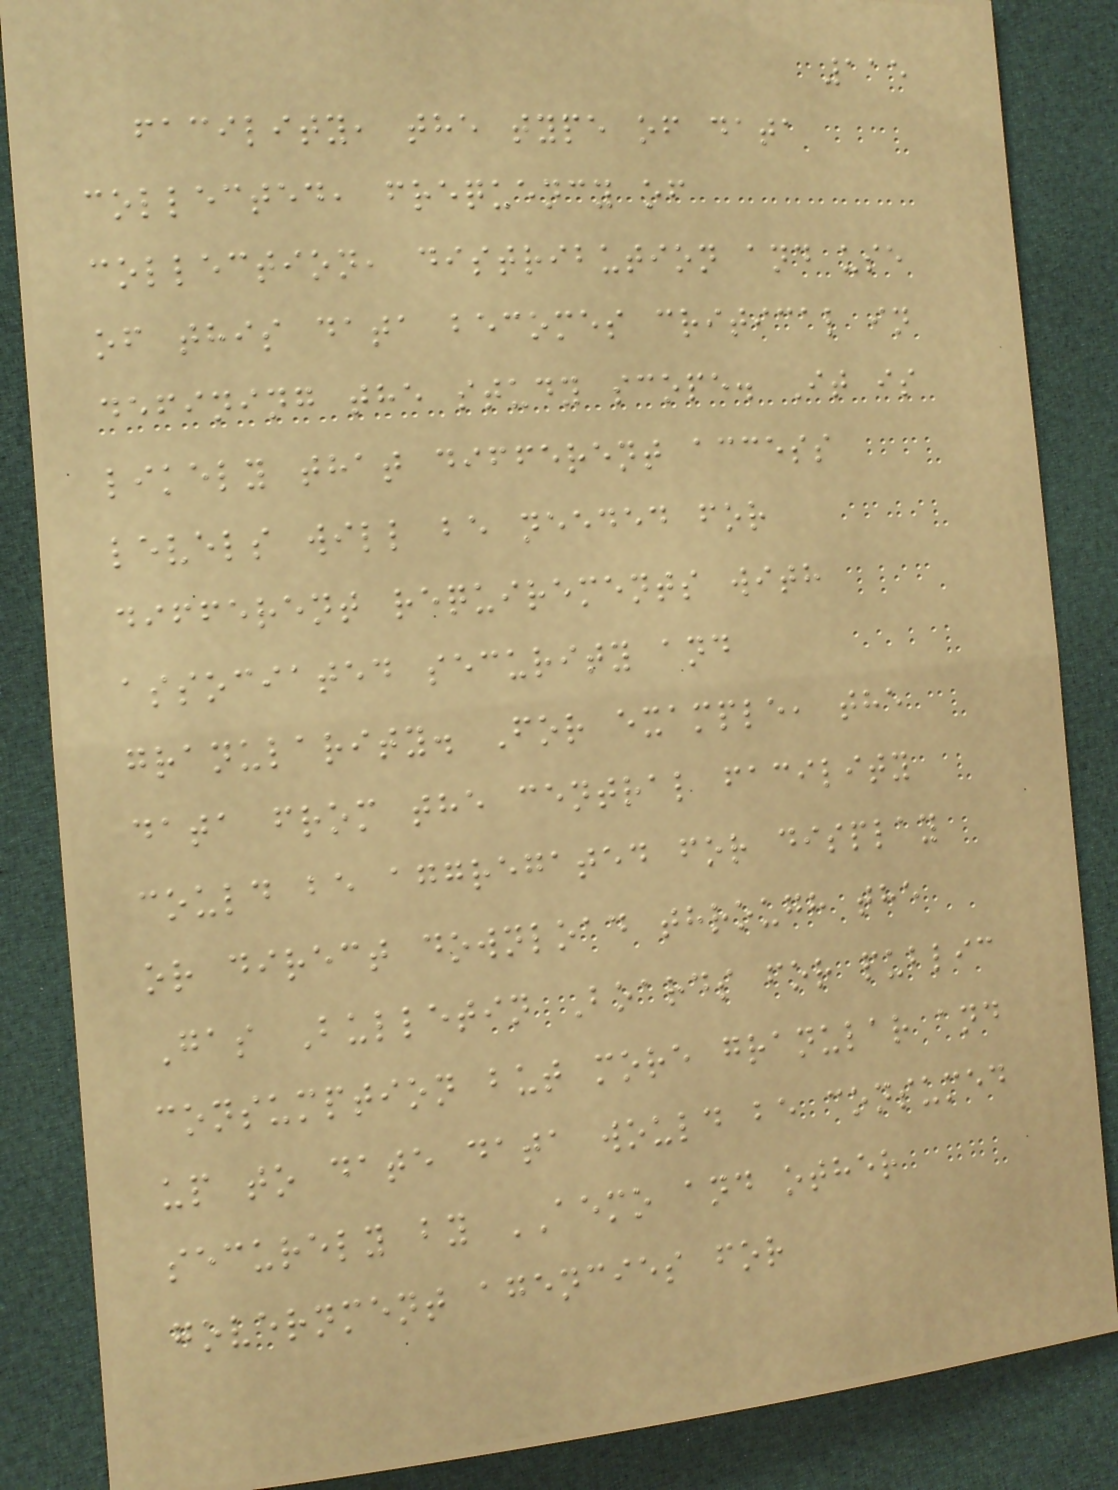115
facility, the type of data
collected, frequency of
collection, distribution and use
of this data becomes critical in
defining the study scope. It is
likely that different access
levels will be needed for
different requirements with
associated security and
granularity. For example, the
data from the central facility
could be aggregated for display
or direct download through the
Gas Bulletin Boards for public
consumption but more granular and
up to date data would be consumed
securely by AEMO and other
government agencies for
